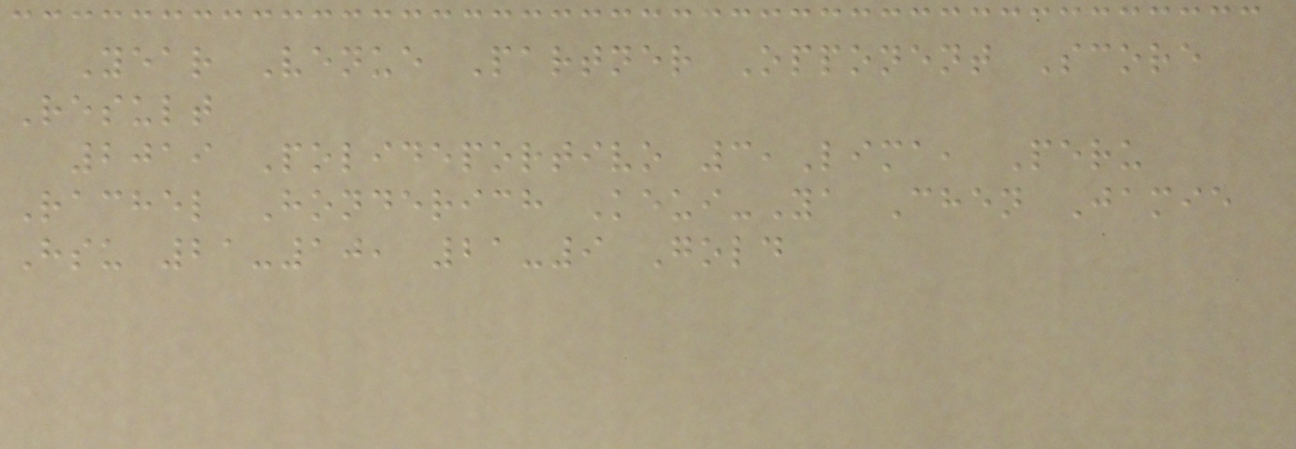Year Venue Partner Opponent Score
Result
2019 Polideportivo 3,Lima, Peru
Rachel Honderich Keui-Ya Chen Jamie
Hsu 21-10, 21-9 Gold
